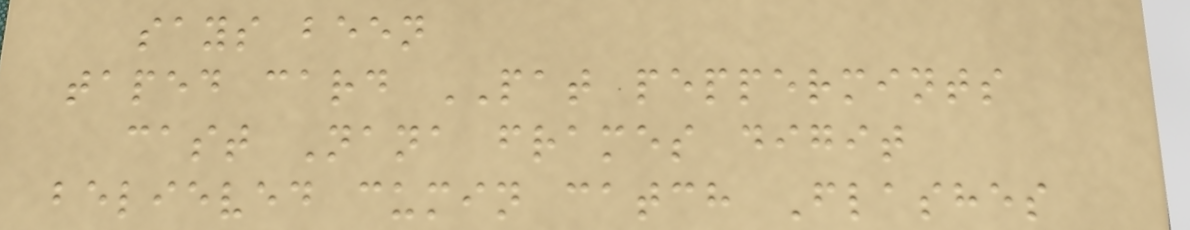says been
taped card PAT peppermints
cast Nana frames digit
believed cumin catch Flashes
